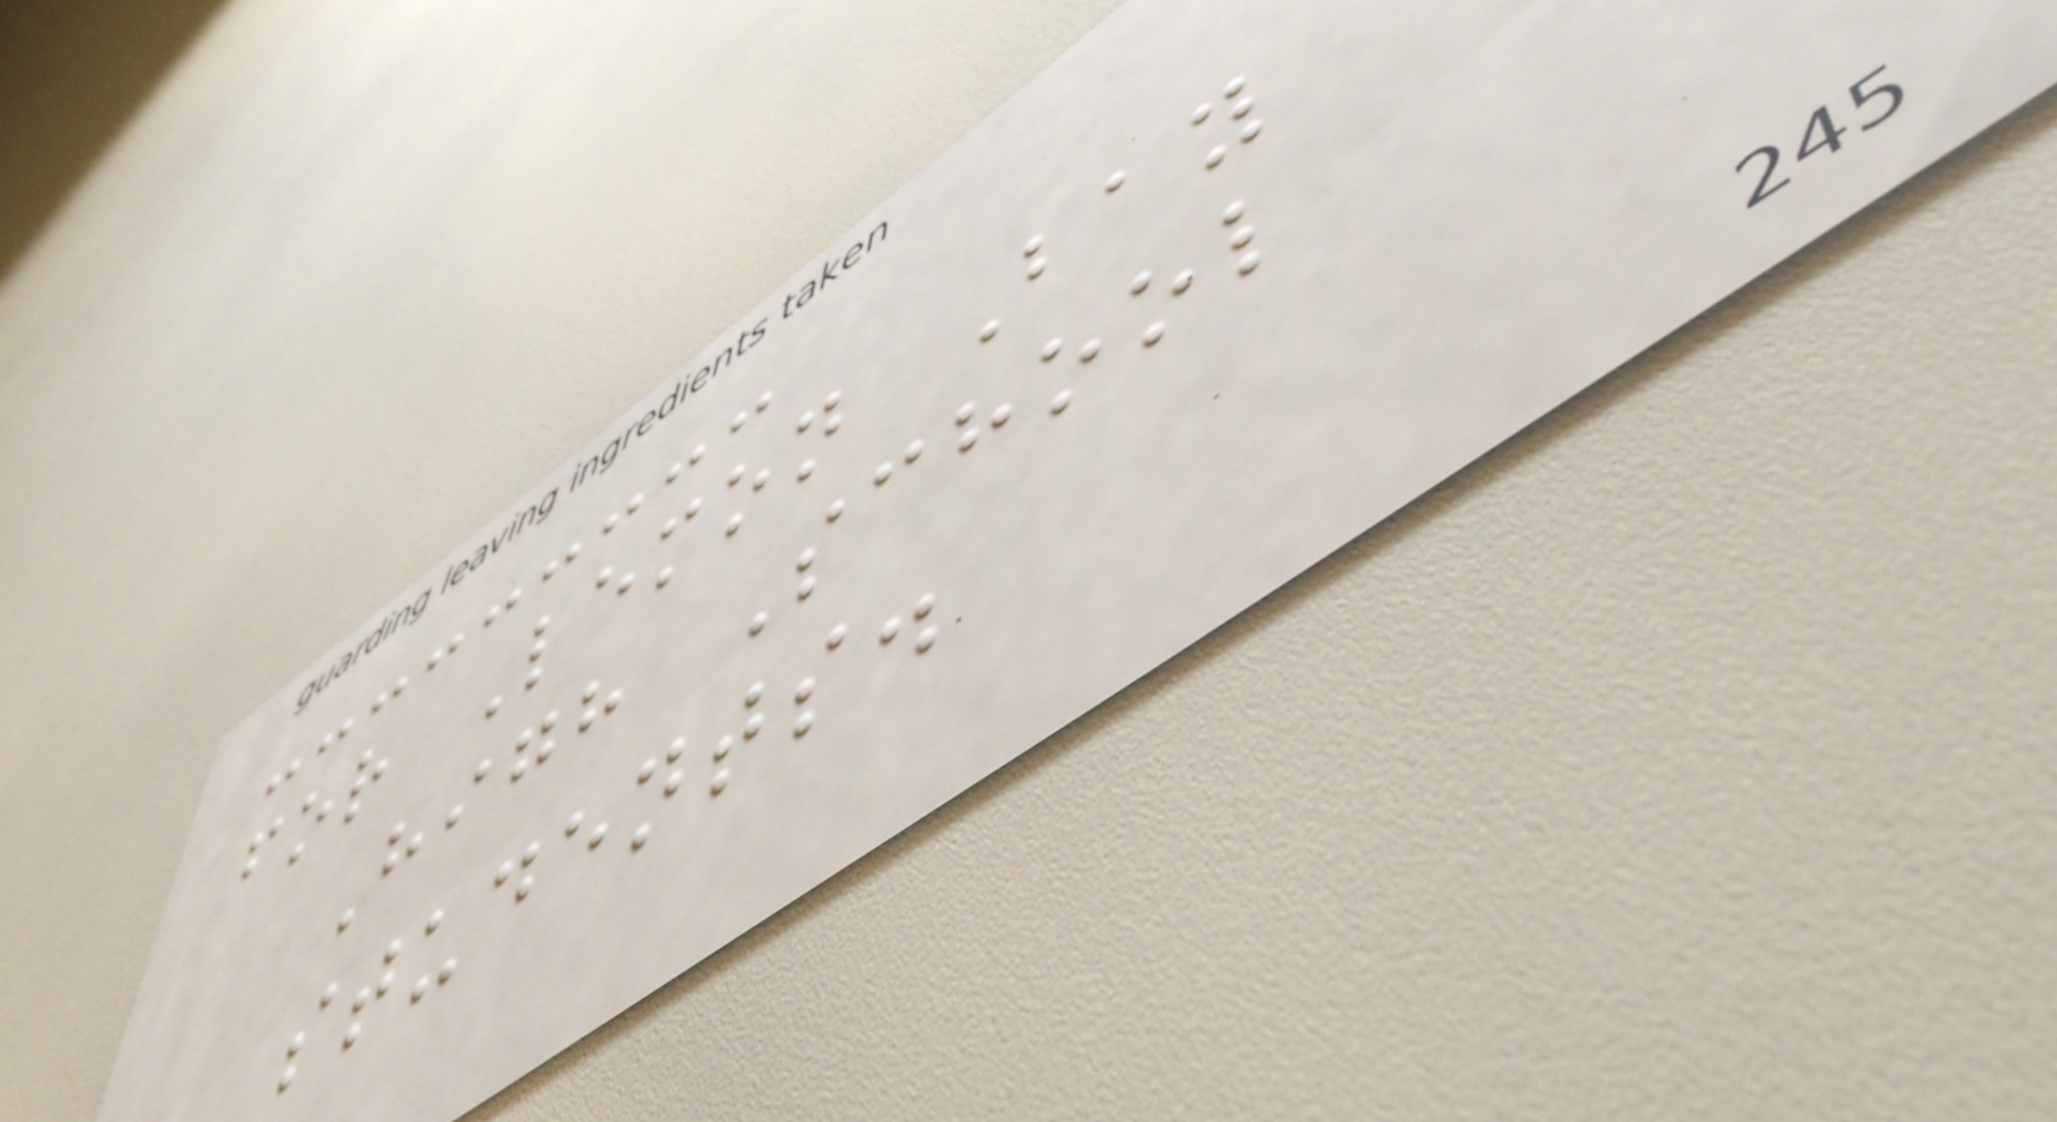for Lemon Bay
High School
students.
